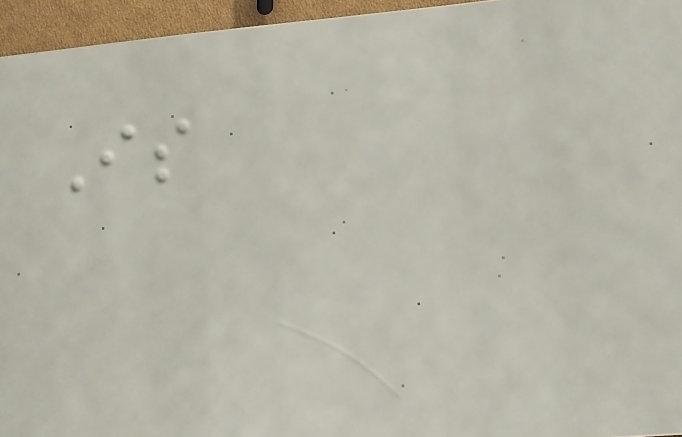Is
